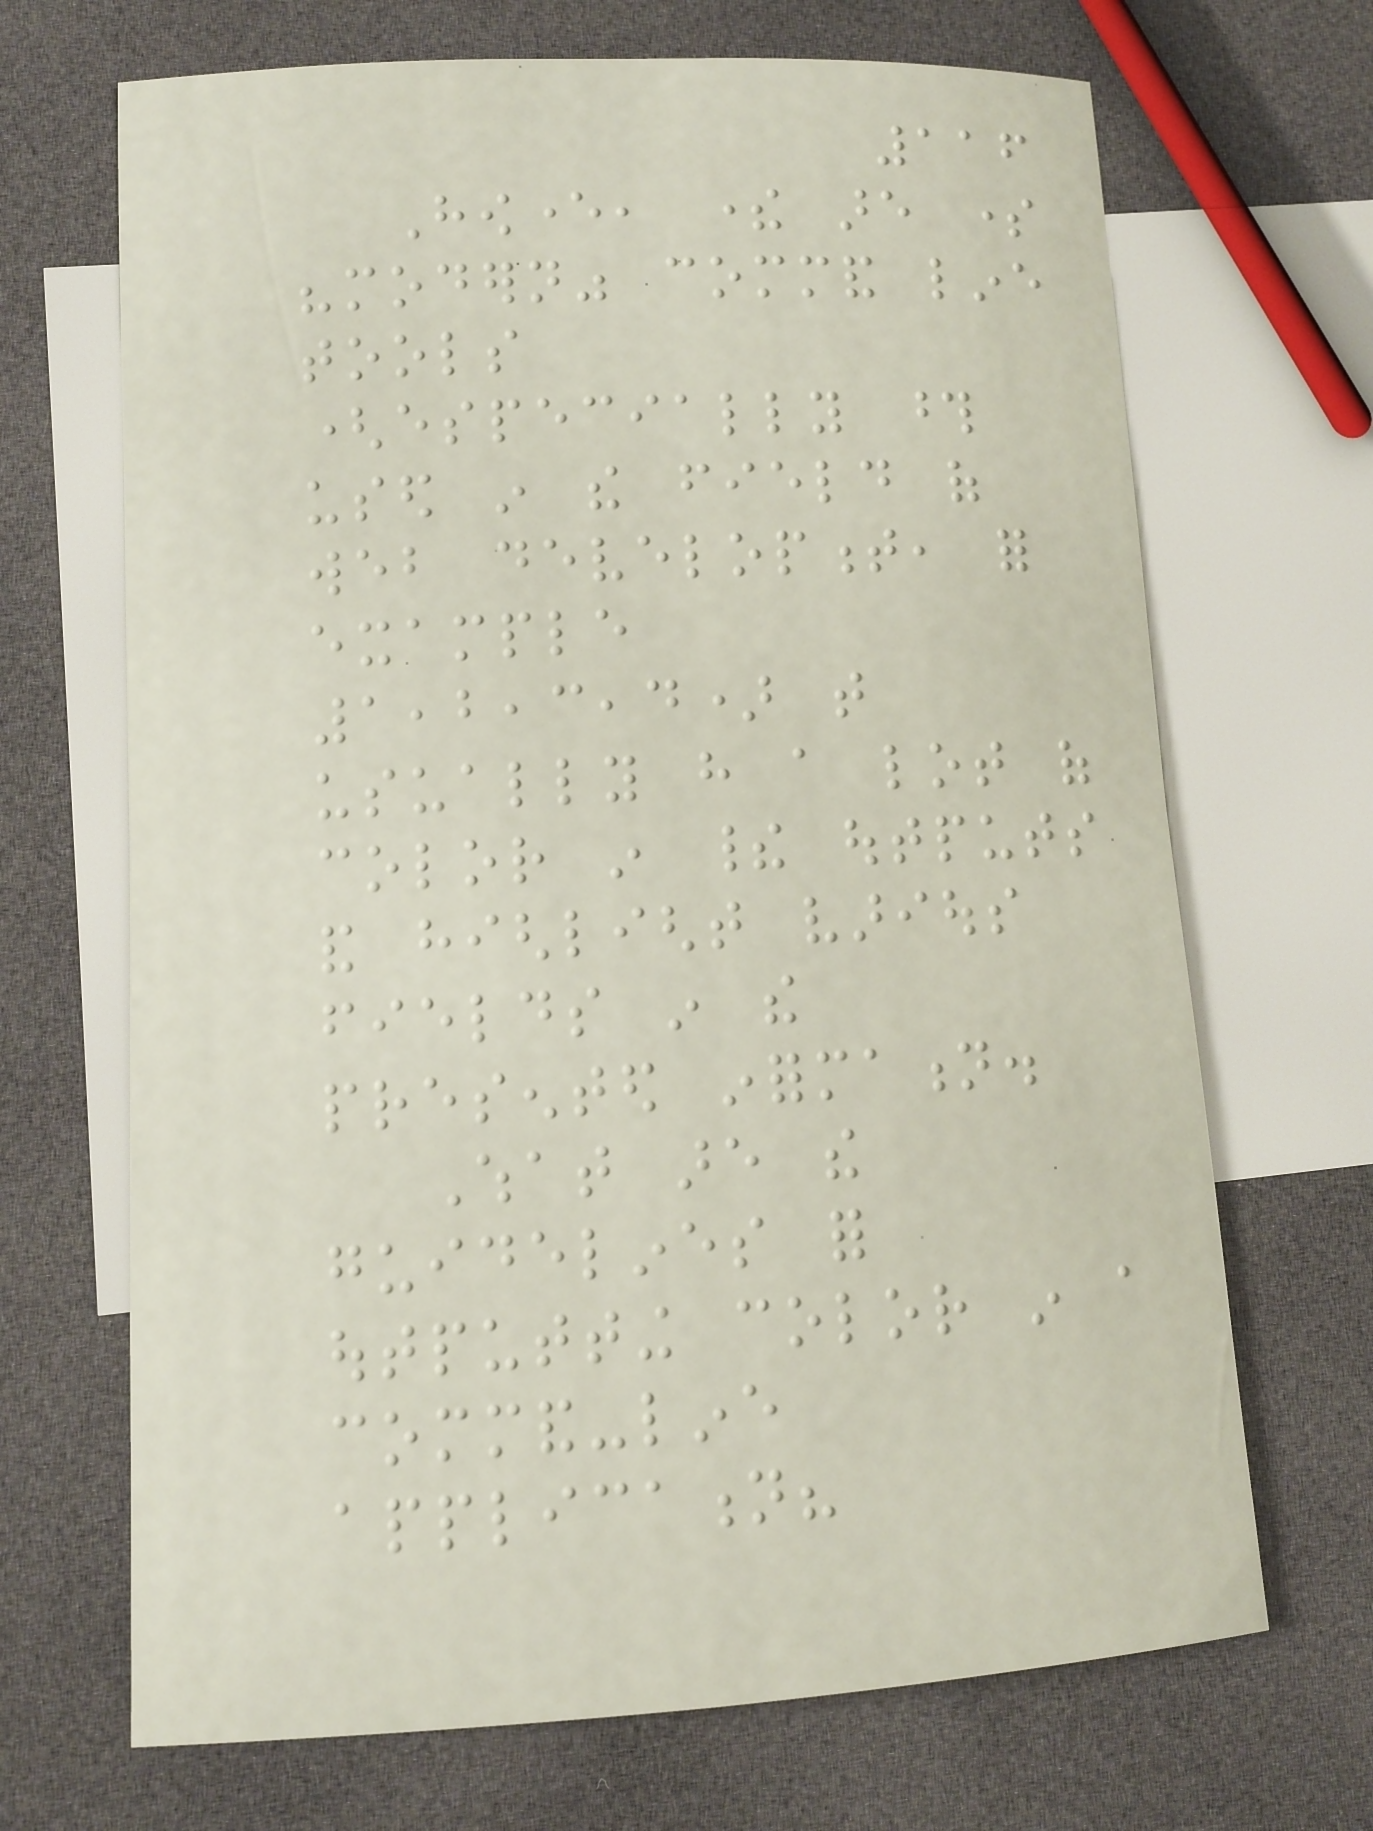116
However, there are some
"modern" command line
tools
(especially those
used in the field of
web development, for
example
1,2,3,4) that
usually have a lot of
color in their outputs
and highlight various
fields in the
presented information.
What are the
guidelines for
outputting color in a
command-line
application?
